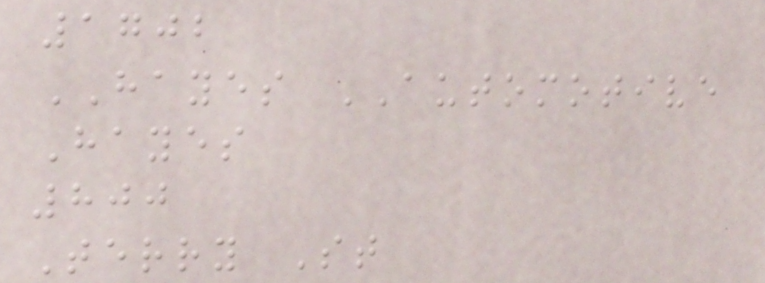1702
HAYES AUTOMOTIVE
Hayes
800
Terry St
